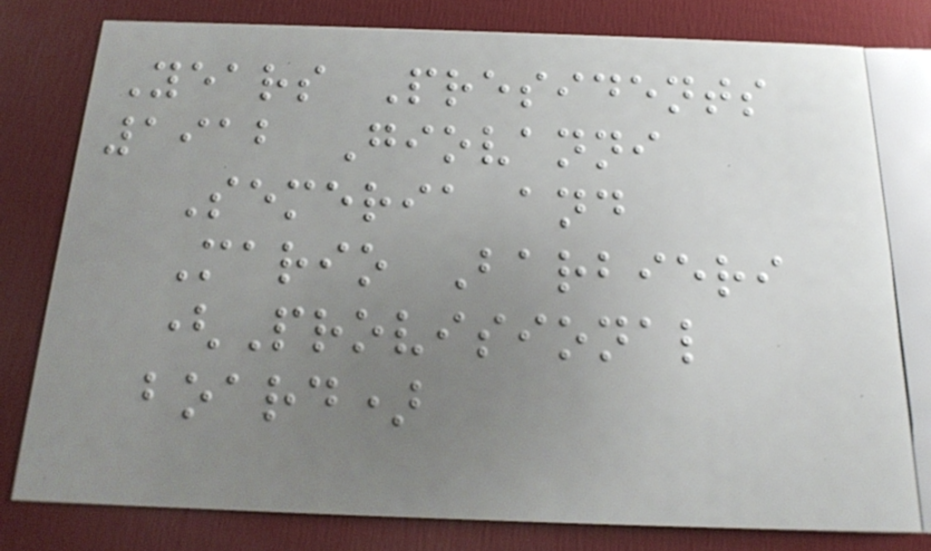Years Presidents
1912 Giovanni
Semeria and
Mario Barbieri
(Provisional
board)
